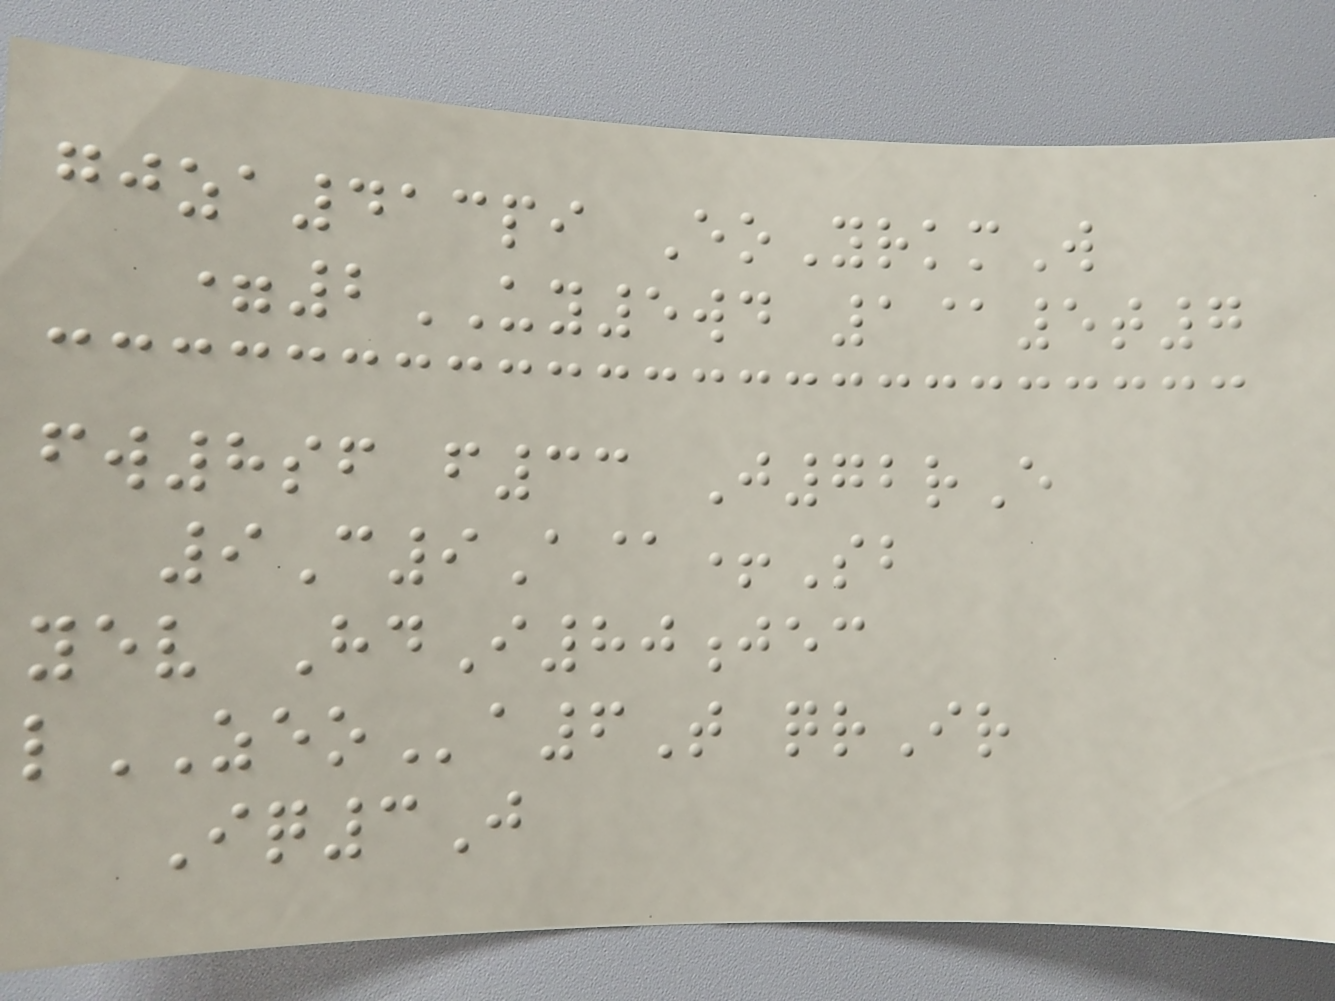gjza413pi EoYrkmW
=2UY5wd 1@5t7
fw8sf f33 J72rE
9C9A@+Sb
yev HdI80jec
lZEOa6T qrIr
Iq3J
